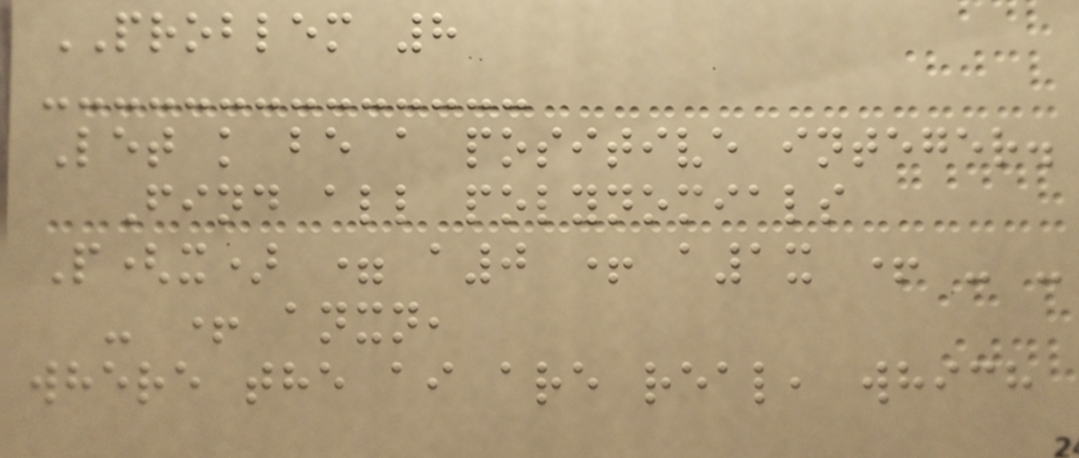PROBLEM 8
Let k be a positive integer.
Find all polynomials
P(x) = a0 + a1x + - -
- + anxn,
where the ai are real, which
